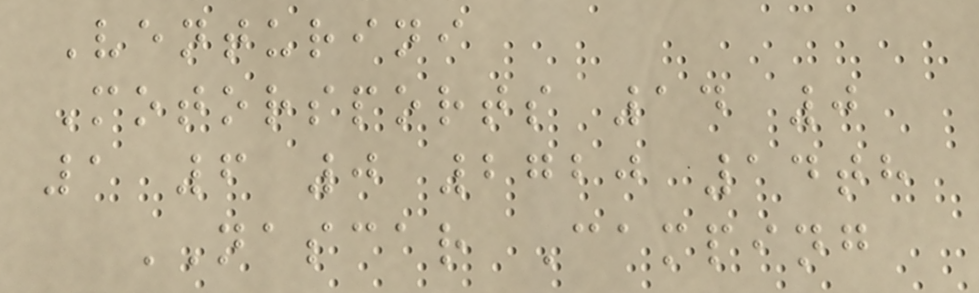Venturini
Motorsports 14 0
1 6 0 2720 14th
NASCAR Camping
